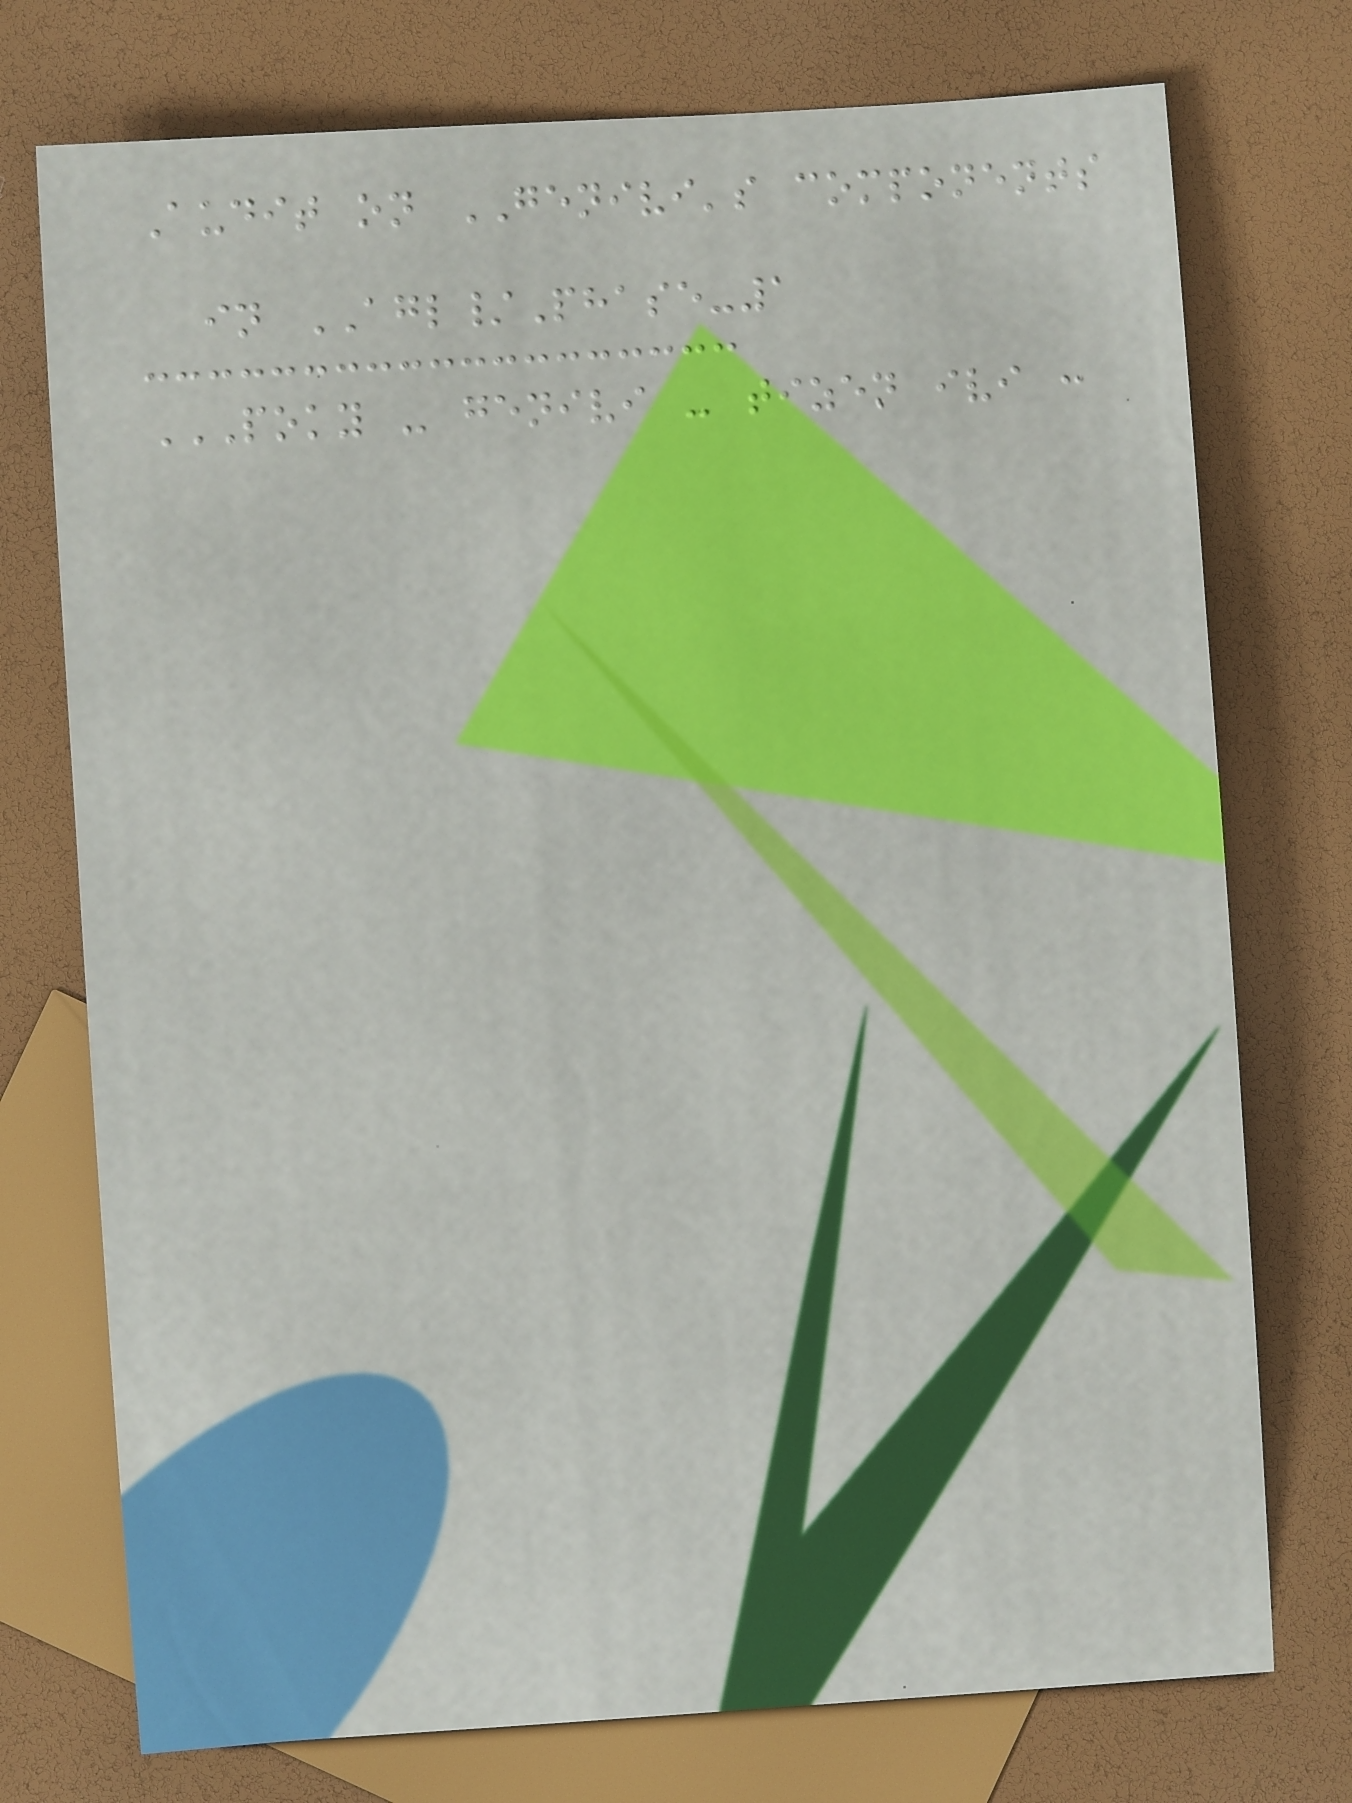Audit on GENIVI's components
in AGL/Phase-1
POKY - GENIVI - TIZEN IVI :
